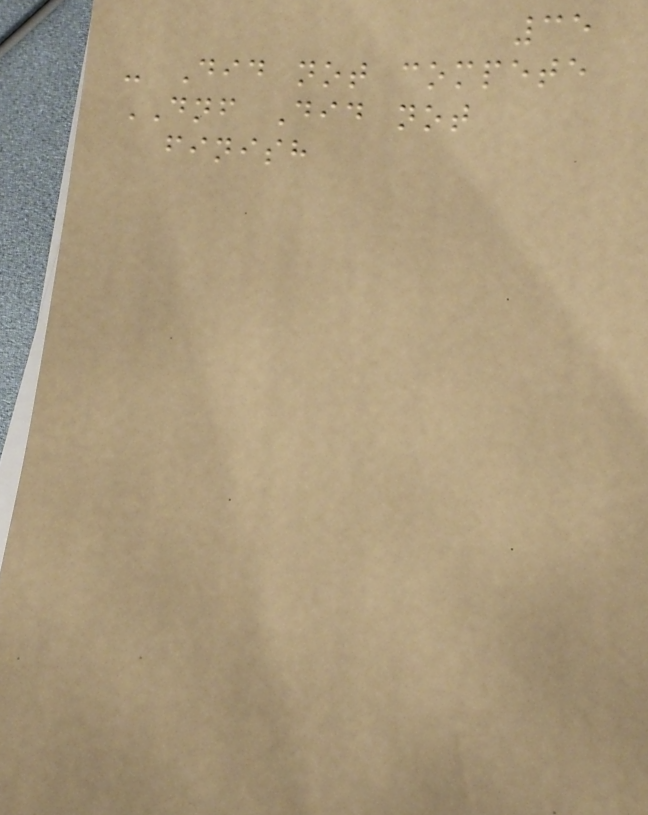35
- Did not compete
DNF Did not
finish
